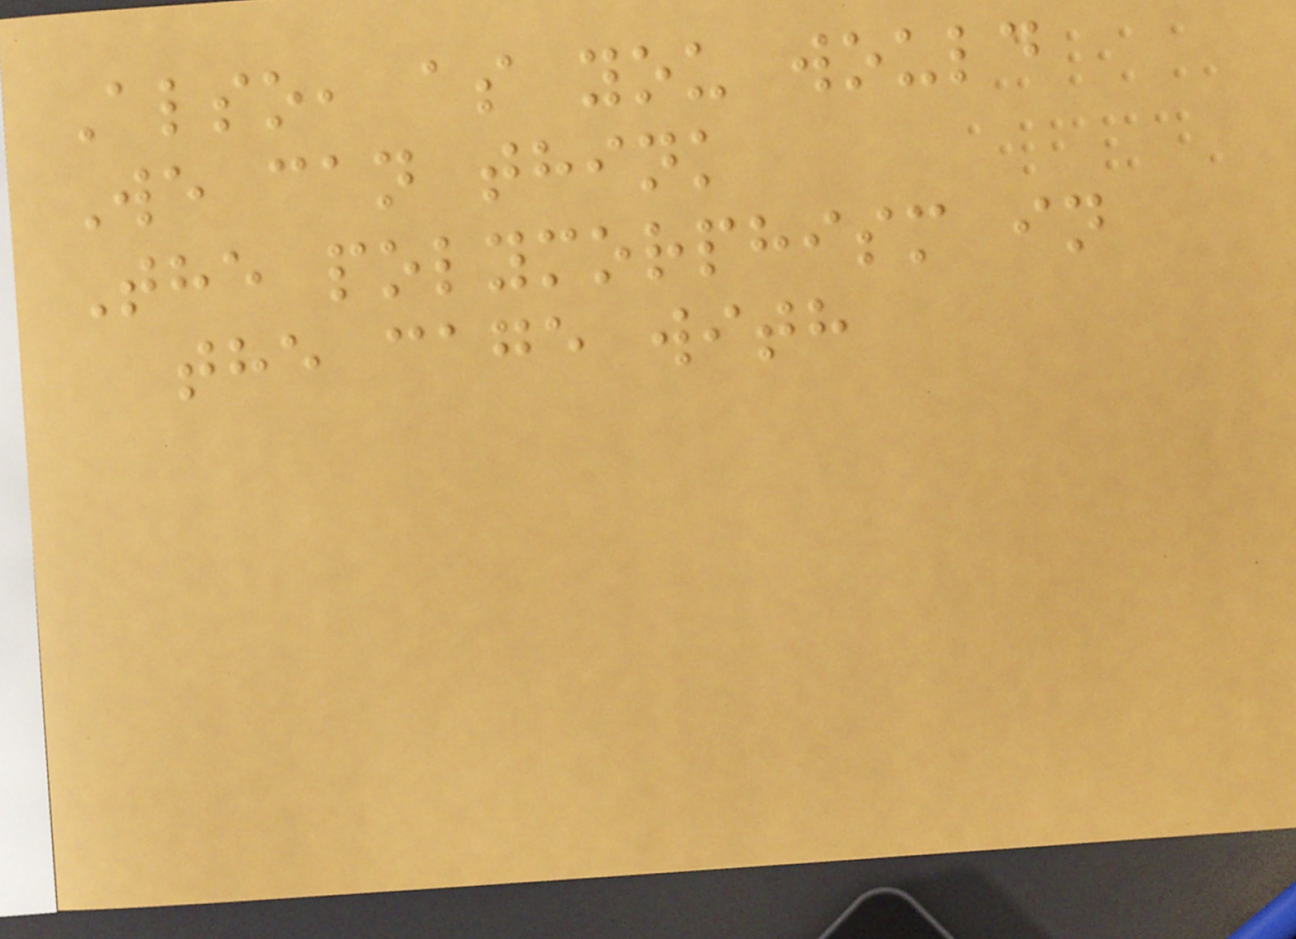Also, as you would
We can think
The polymorphism in
the cage with
